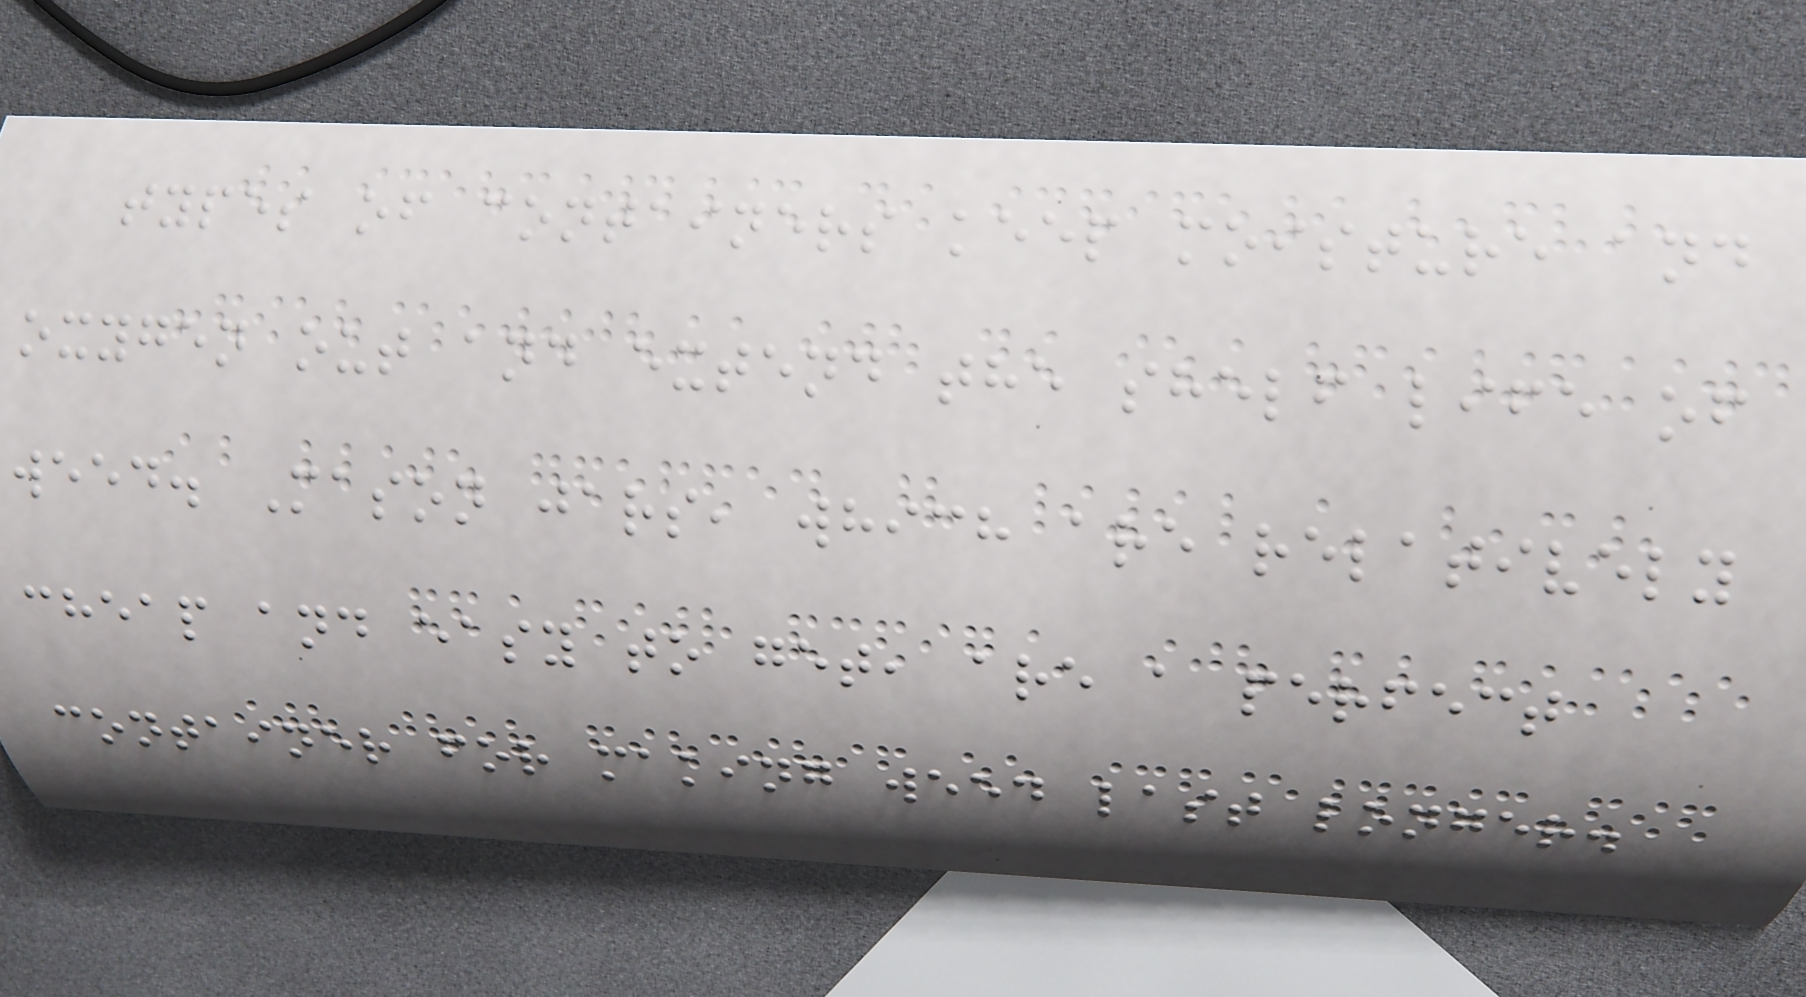types of containers keep moisture and
oxygen out and extend the shelf life of
weed. Mason jars, which are relatively
cheap and easy to get, are a perfect
container for making weed last longer.
